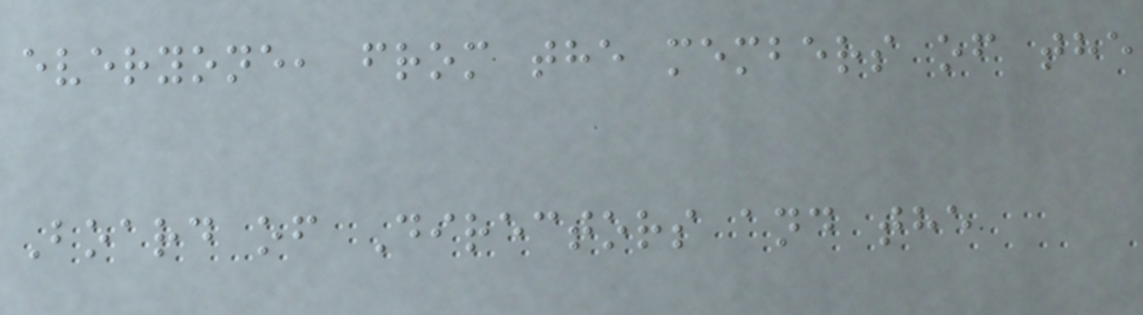everyone, from the members of the
Board of Directors and the
